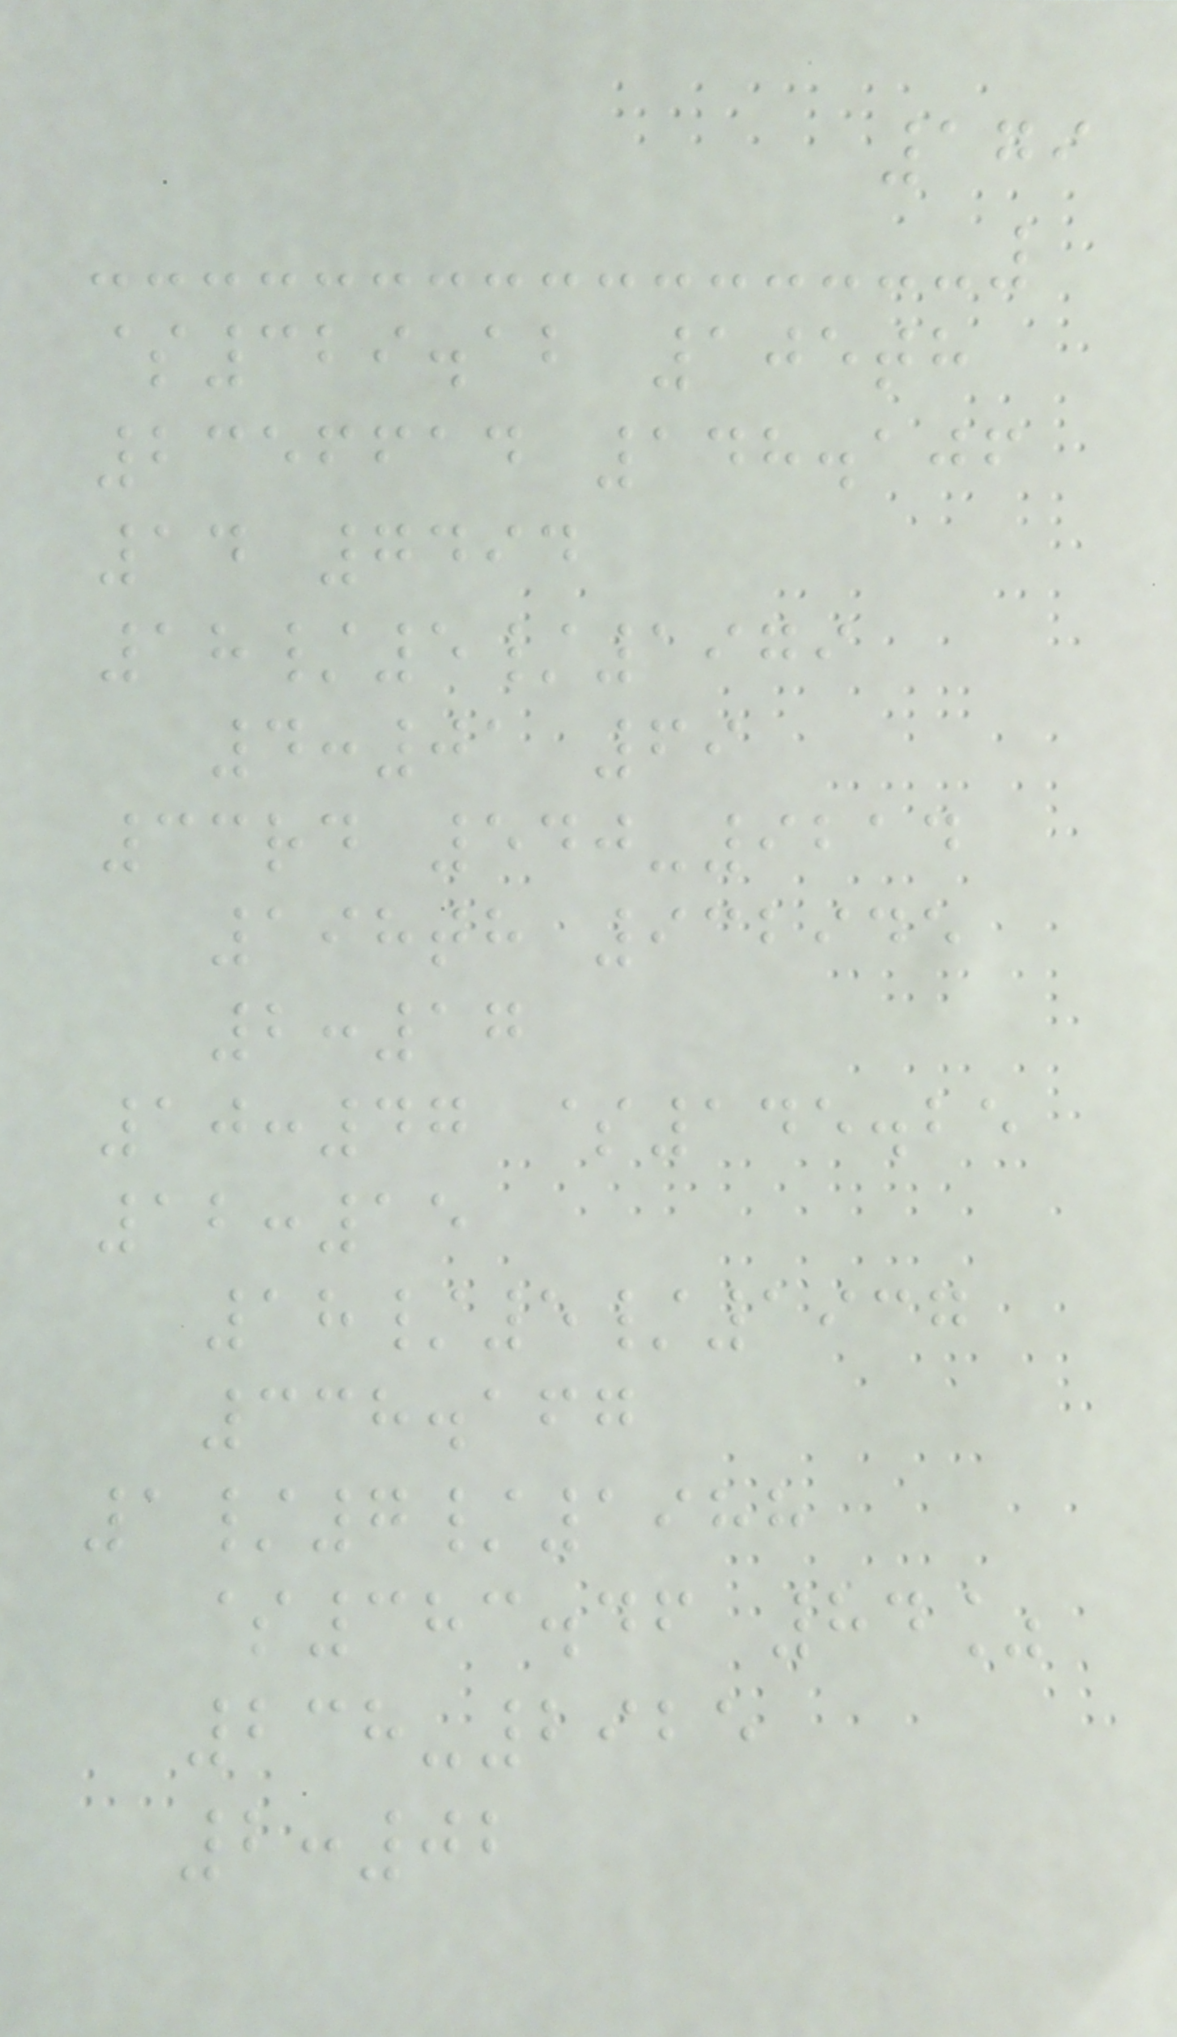179
$329.12 105th
2356614 148.106
14 7494
18/5/1979
4:01 69
33rd 540-9214
198th 932945
2:17
10:47 $145.25
12:15
18/5/1937
338.167
1/7/1988
$383.46 84%
238-2925
2:02
